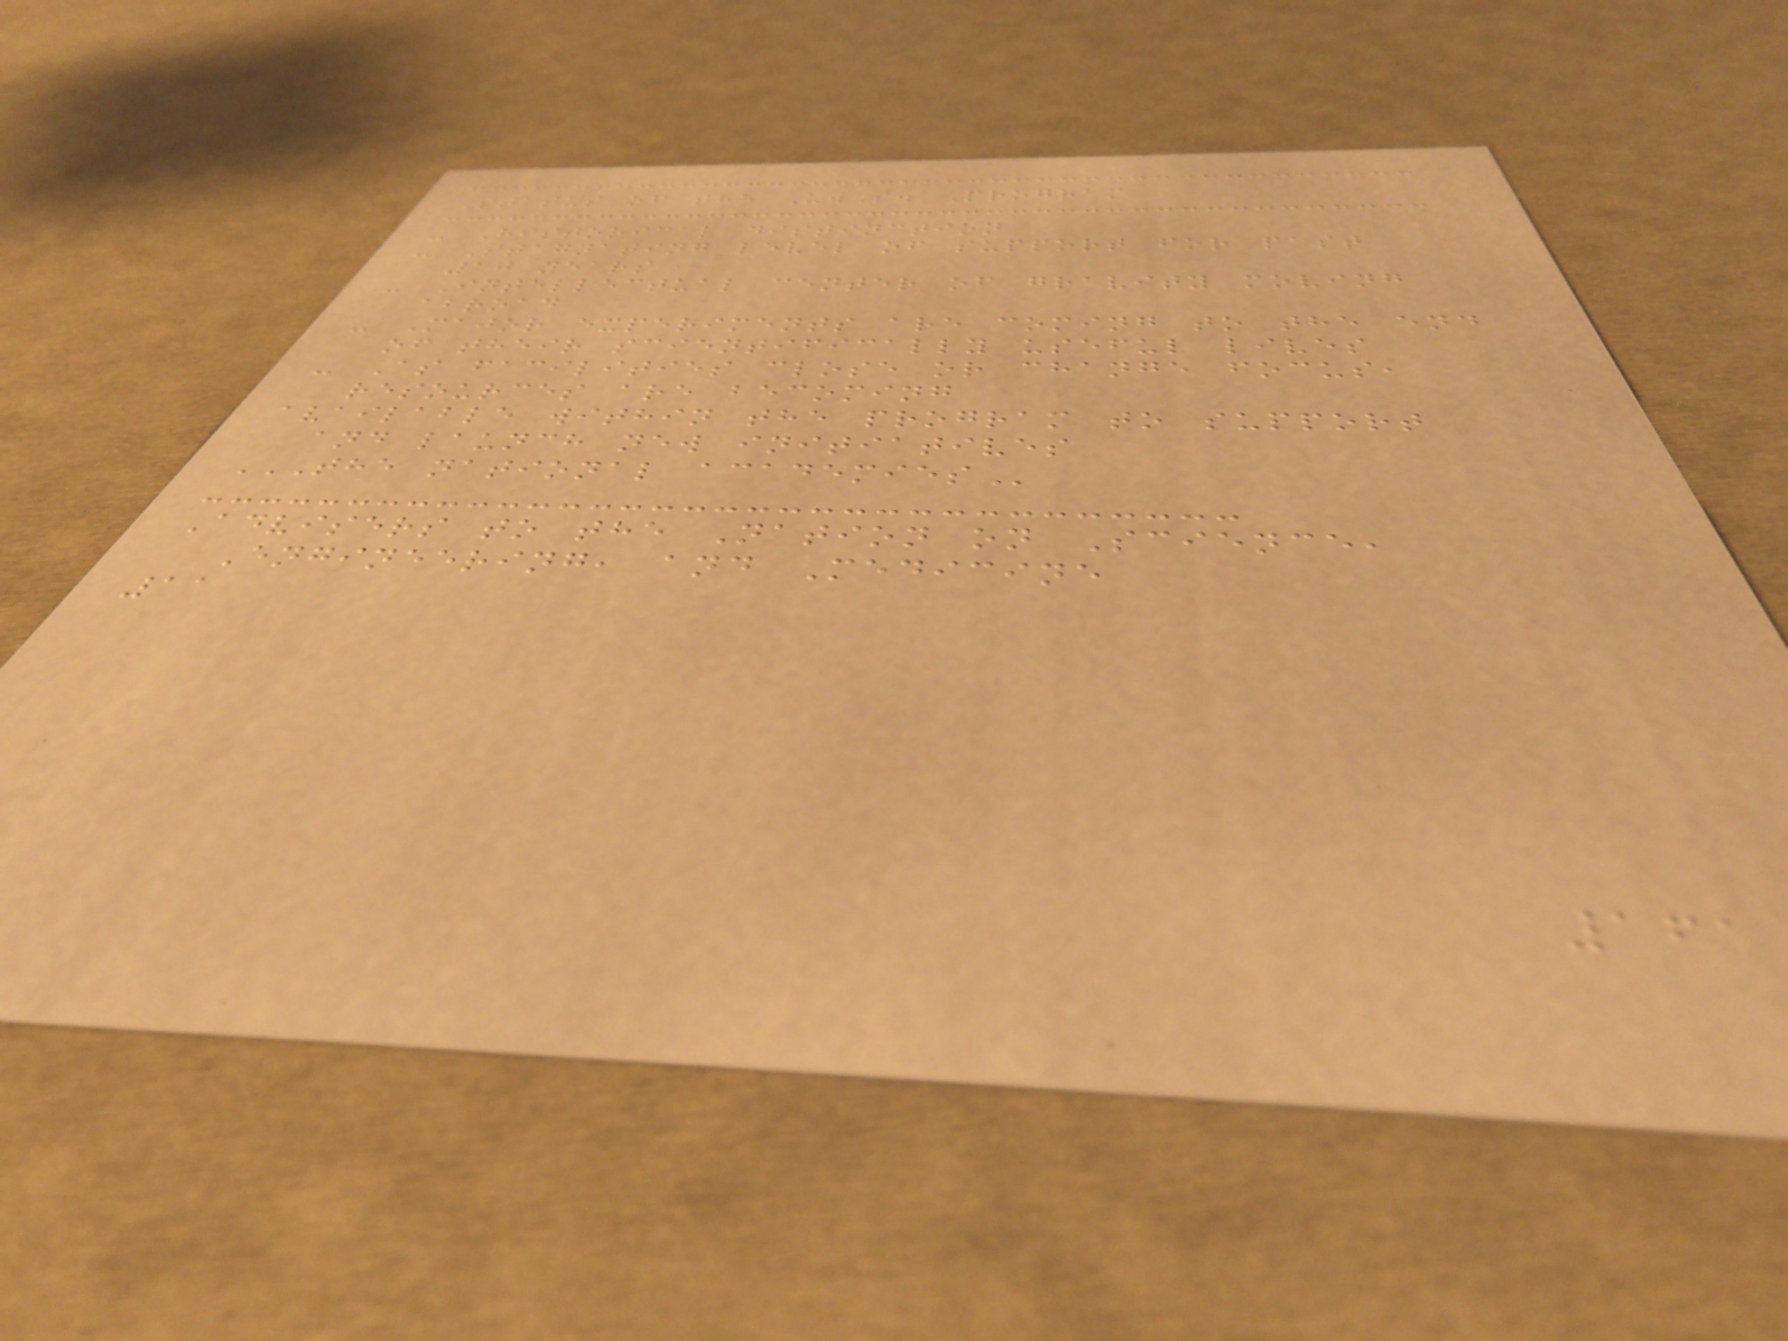Status of the U.S. Program
- Historical distinction
- Stagnating level of support for past
10 years
- Intellectual center of gravity moving
abroad
- Major experiments are coming to the end
of their scientifically useful lives
- As facilities close or change focus,
resources are becoming
available within the program to support
and launch new initiatives
THE NATIONAL ACADEMIES
Advisers to the Nation on Science,
Engineering, and Medicine
11
161
